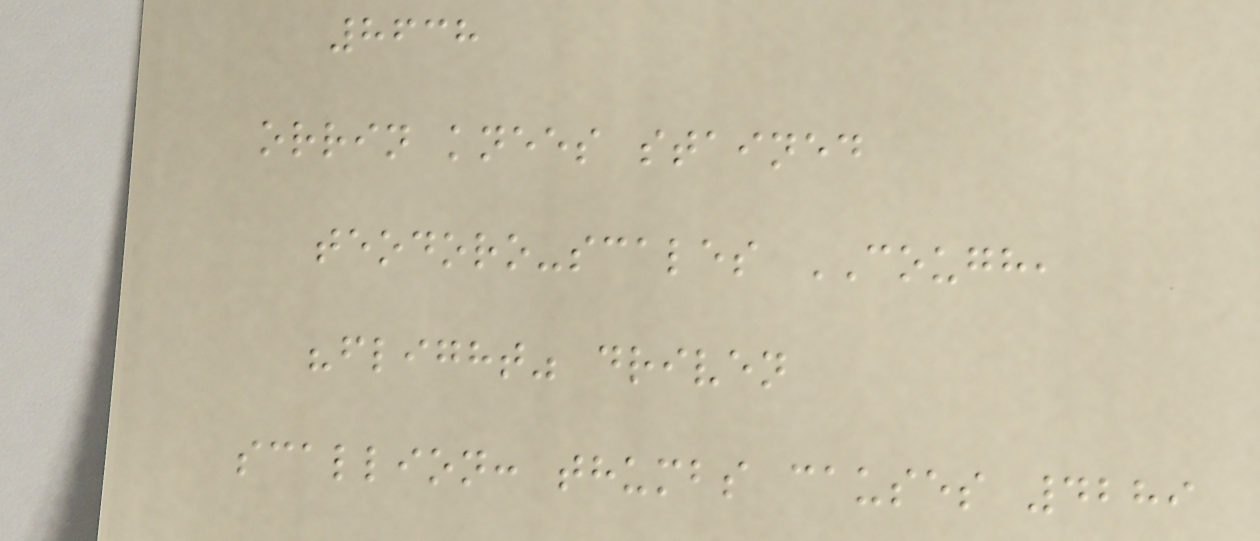8638
orrin knees stained
teodoro-scales COUGH,
"flight" driven
scallion: thumbs causes 4289
